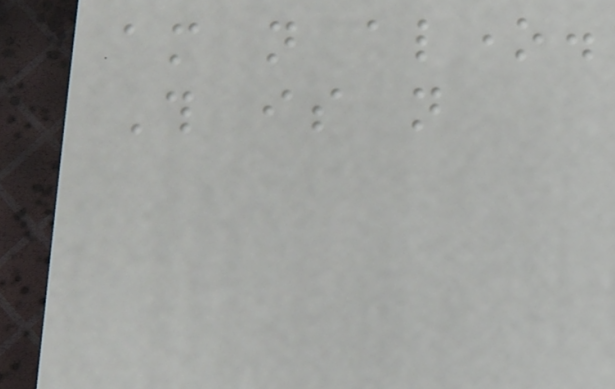am not alone.
This is not
